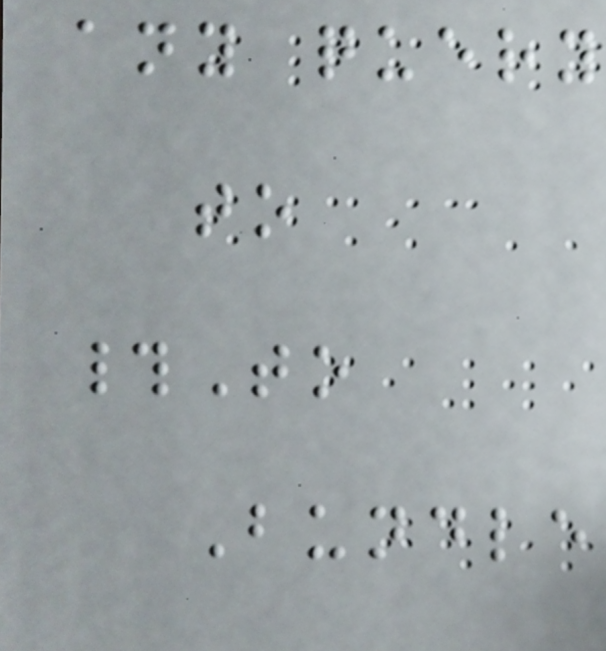any query
to
#To
Bundle
